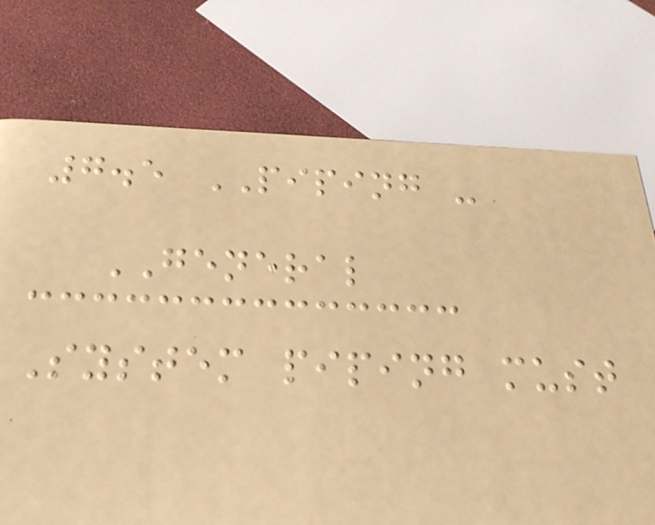7.5 PIPING -
GENERAL
System piping must
